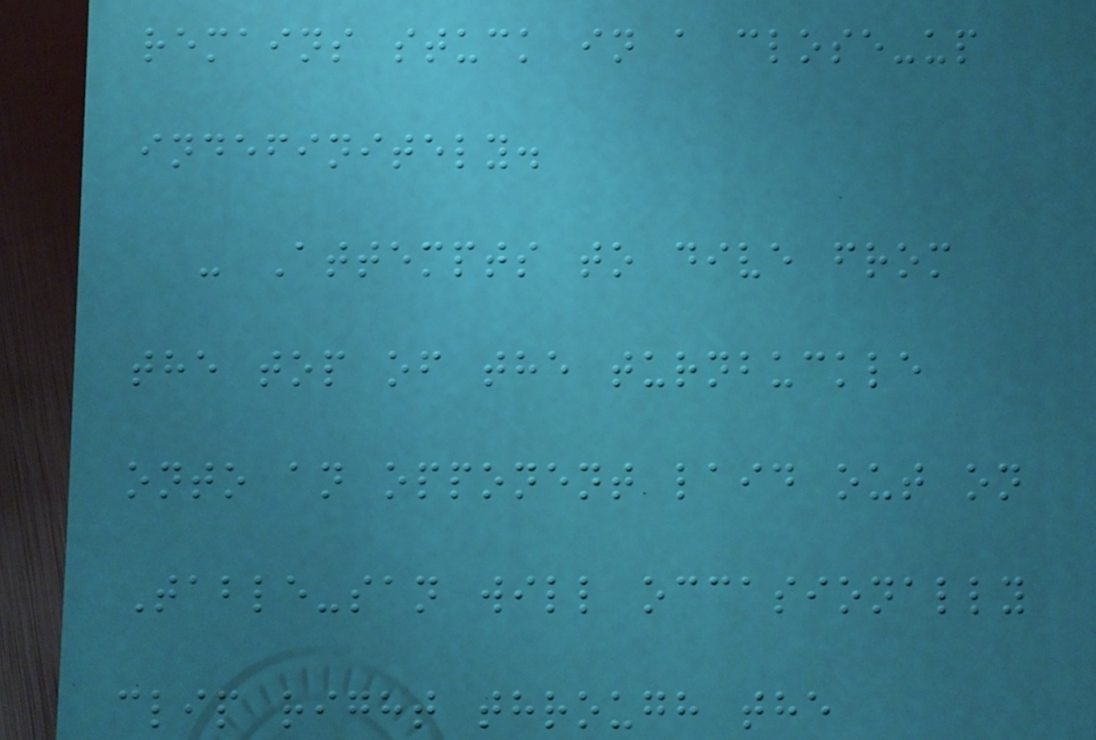remains stuck in a close-up
indefinitely.
- Attempts to dive from
the top of the turnbuckle
onto an opponent laid out on
Table-san will occasionally
clip right through the
